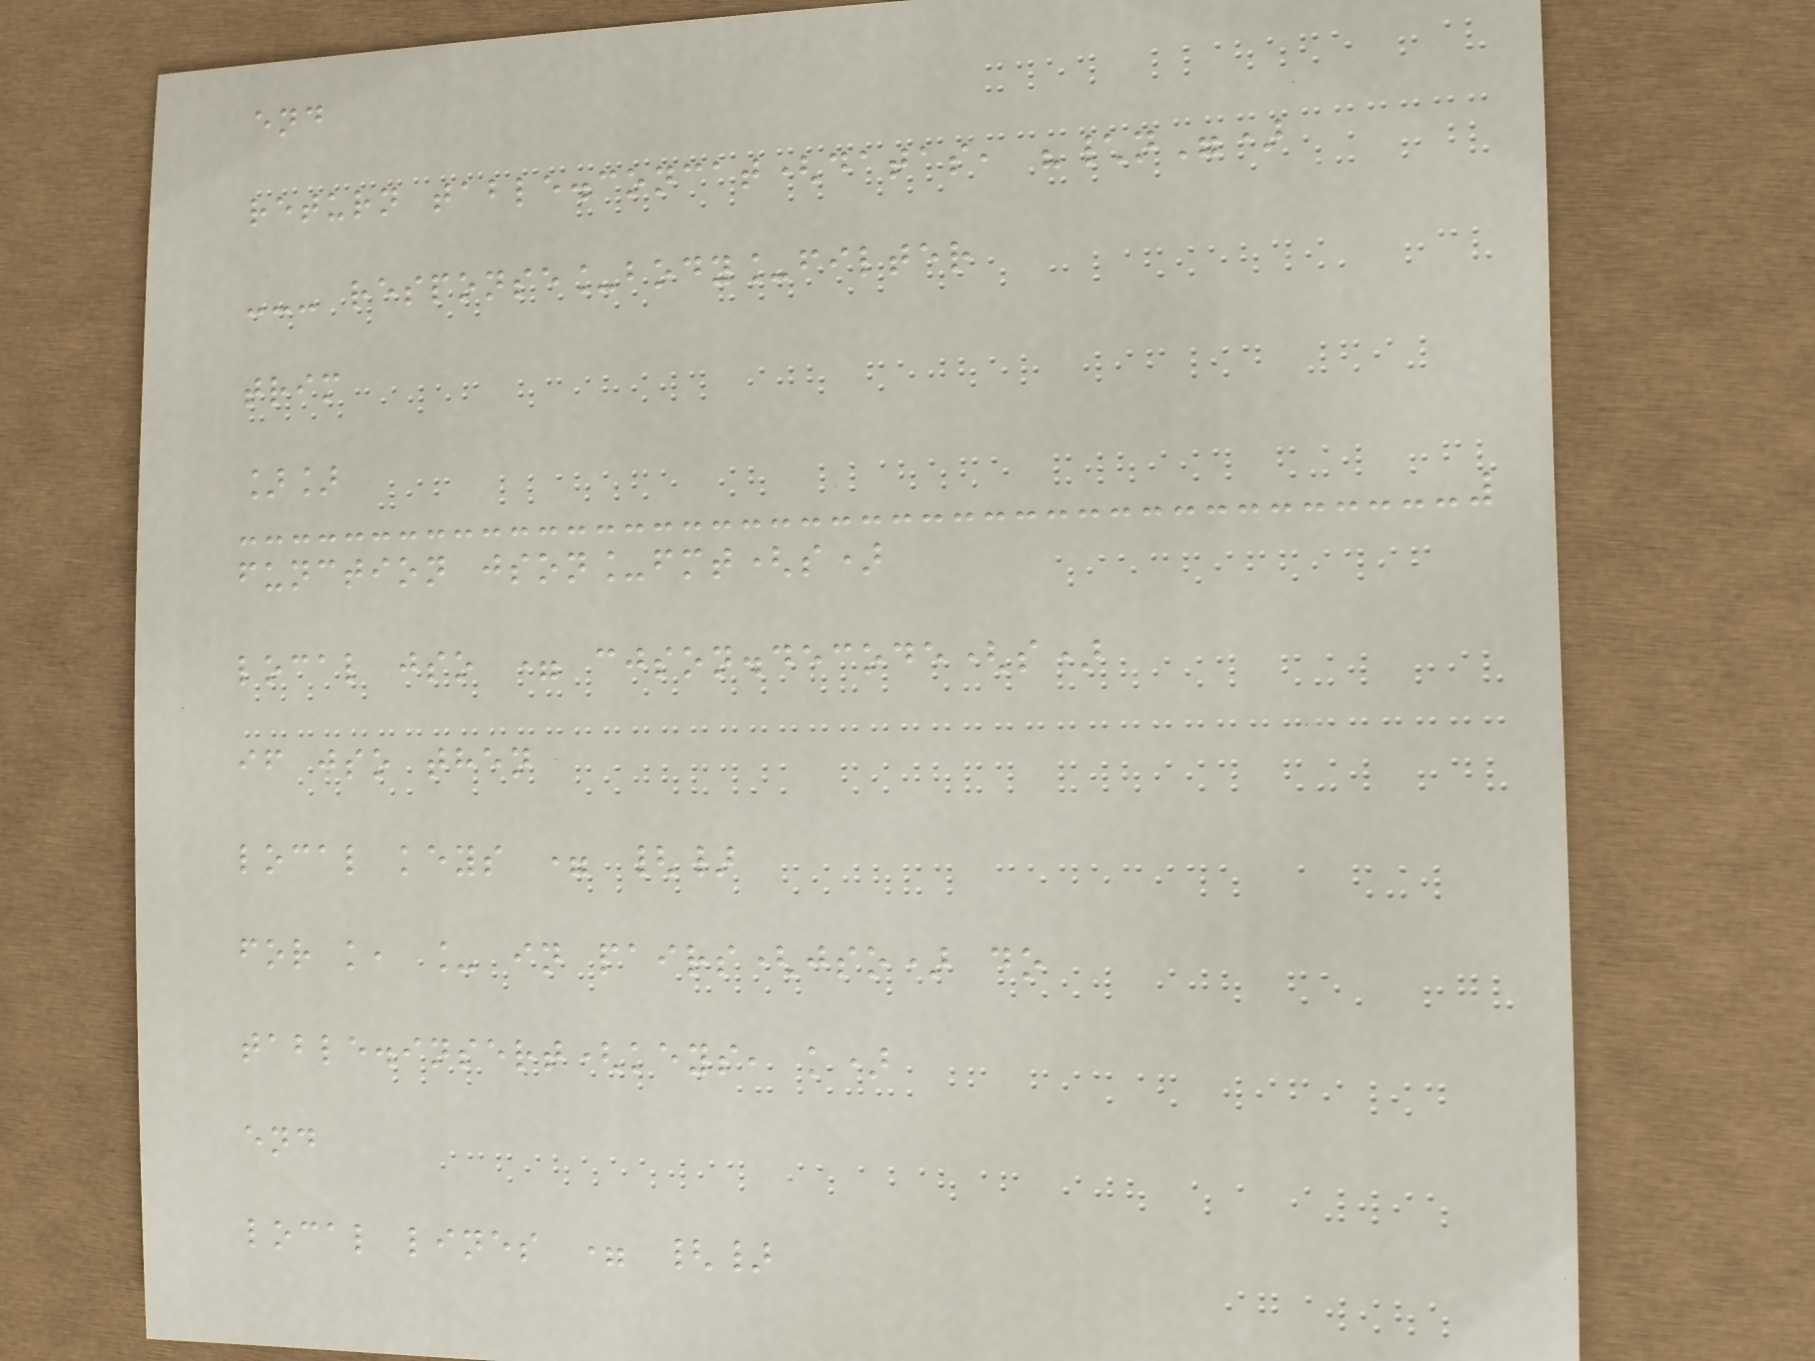end
return table.concat(datas, "\n")
--- response_body_filter
trim
]]
function json_fmt(s)
local jso = cjson.decode(s)
if jso then
local keys = {}
for k, _ in pairs(jso) do
table.insert(keys, k)
end
local lines = {}
